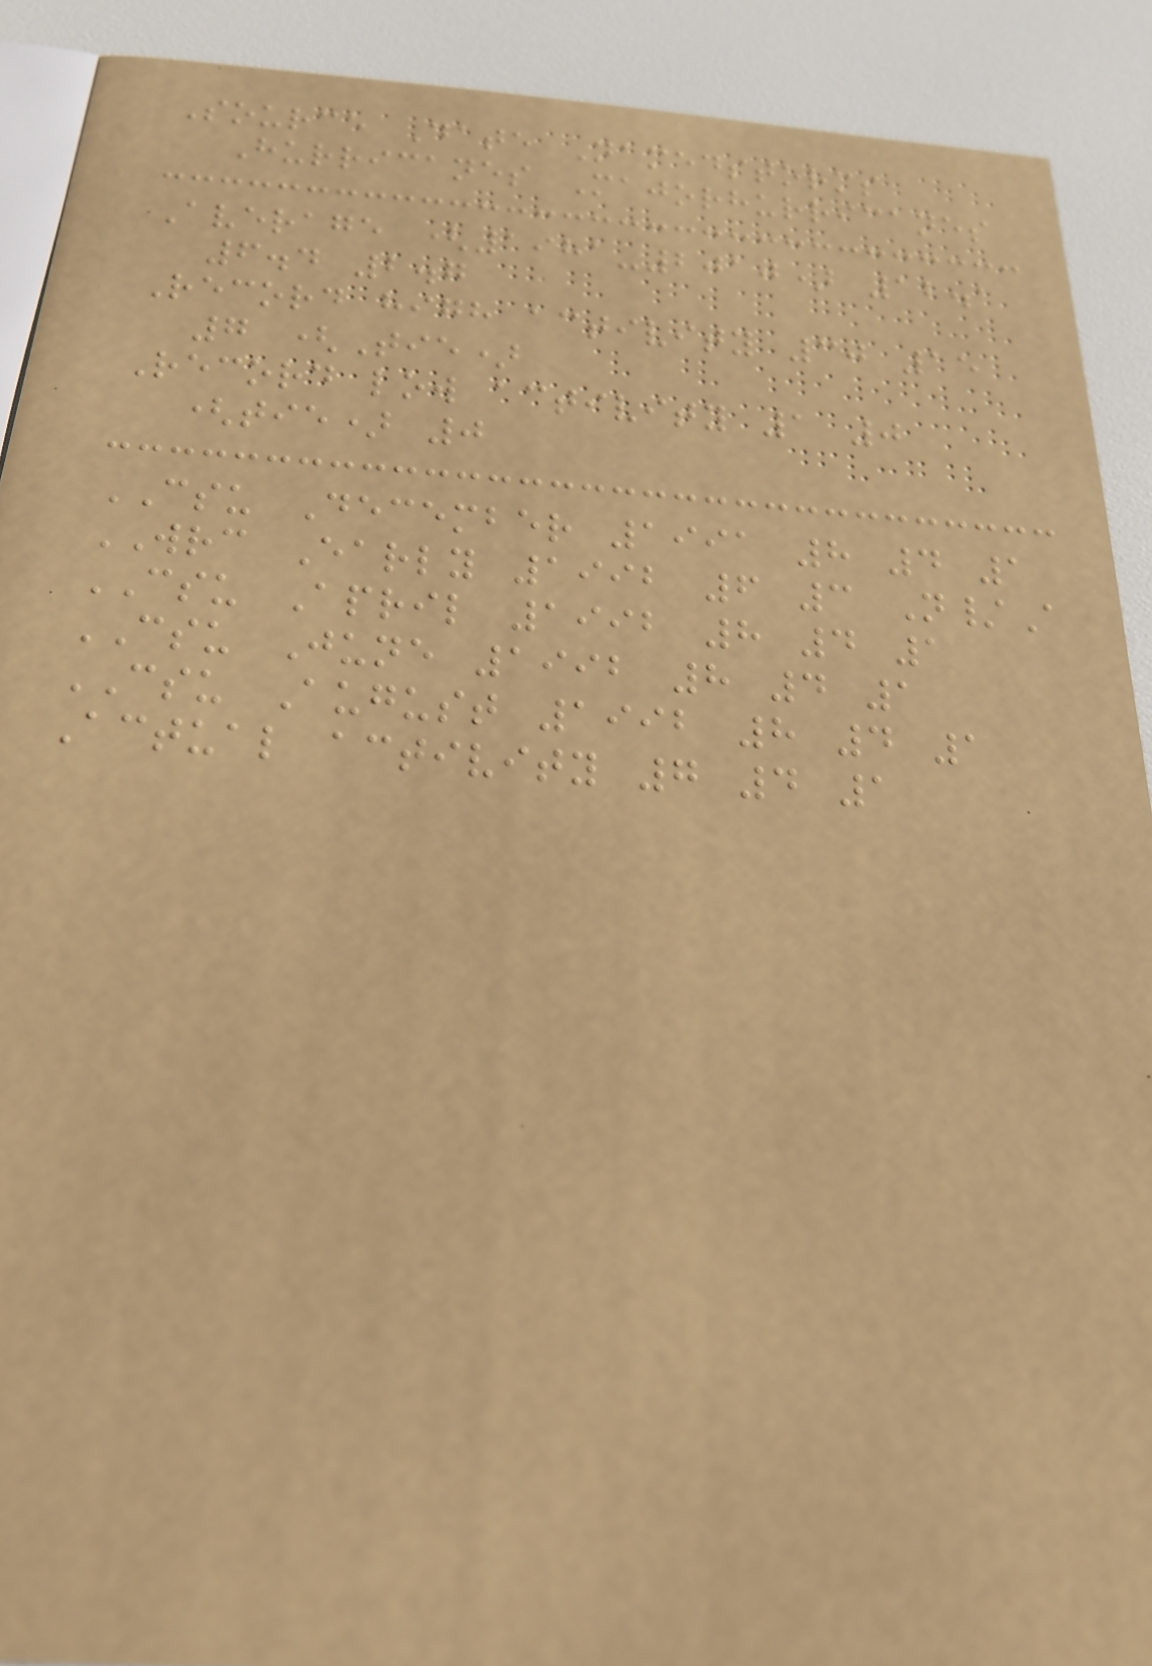Source Date Namedstorms
Hurricanes Majorhurricanes
Average (1981-2010) 12.1
6.4 2.7
Record high activity 30 15
7 (Tie)
Record low activity 1 0
(tie) 0
CSU December 1991 8 4 1
WRC Early 1992 6 3 N/A
CSU April 1992 8 4 1
CSU June 1992 8 4 1
CSU August 1992 8 4 1
Actual activity 7 4 1
